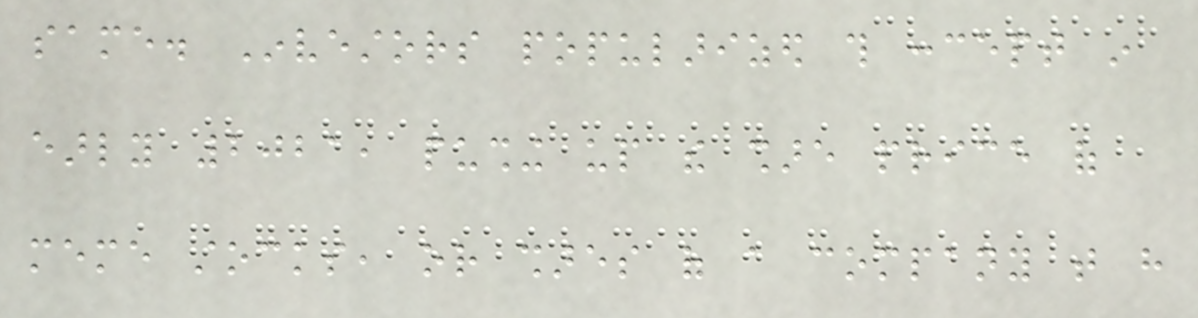same. Investors popularized this concept in
early 2021, pushing up the share price of
meme stocks, or shares of a company that have
